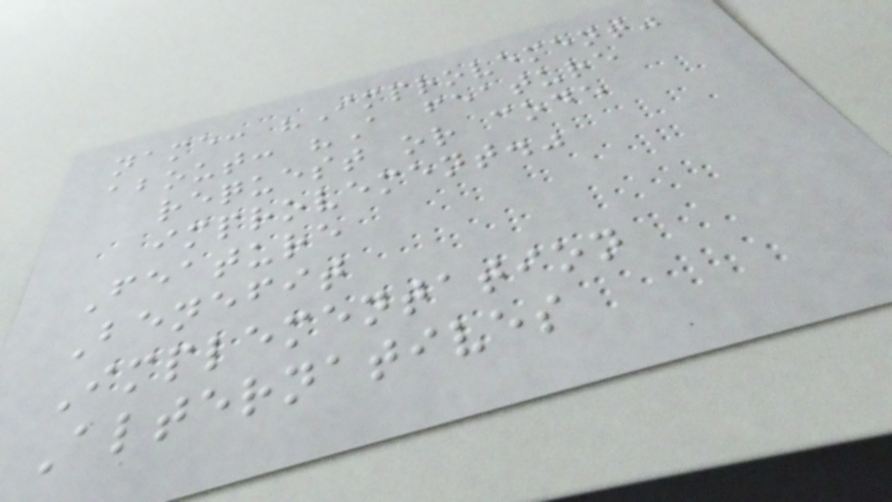name: "Improvement"
about: "A feature
request or code
improvement."
Feature
Benefit
Implementation
Alternatives
